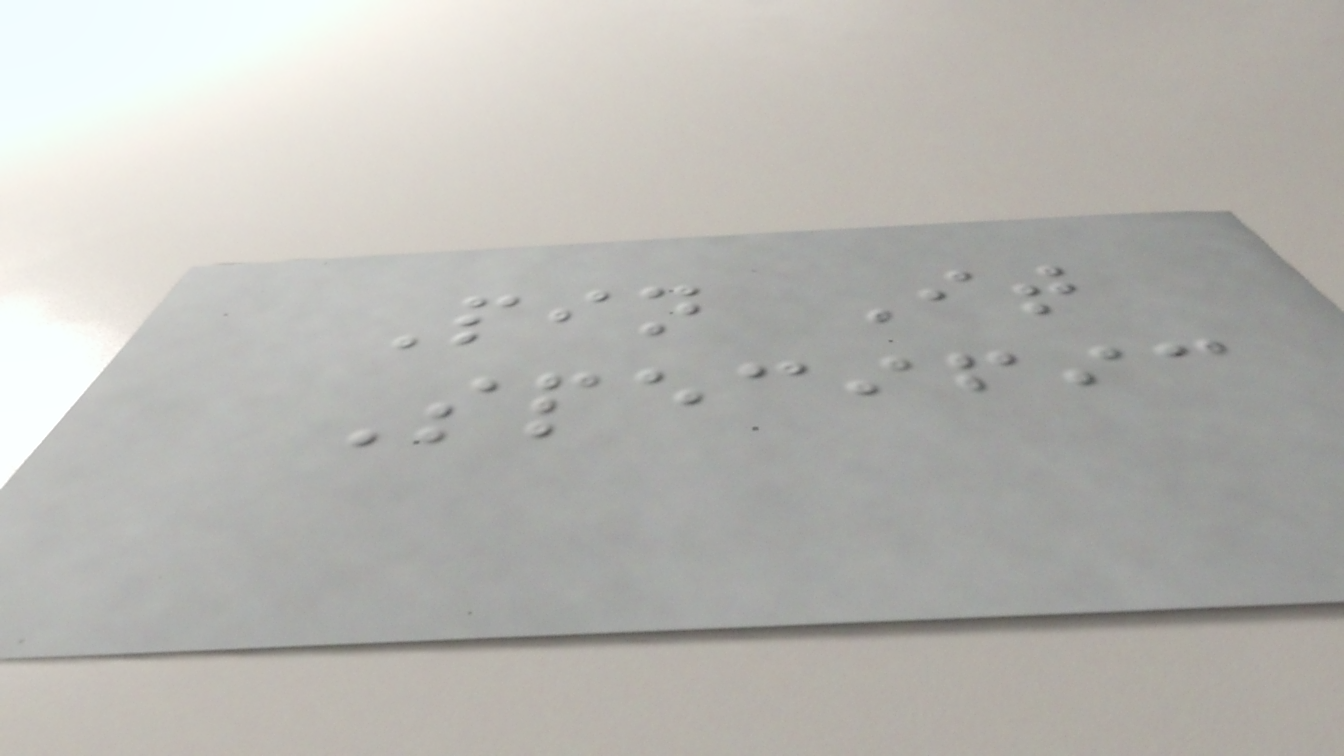Pin It
Specific
